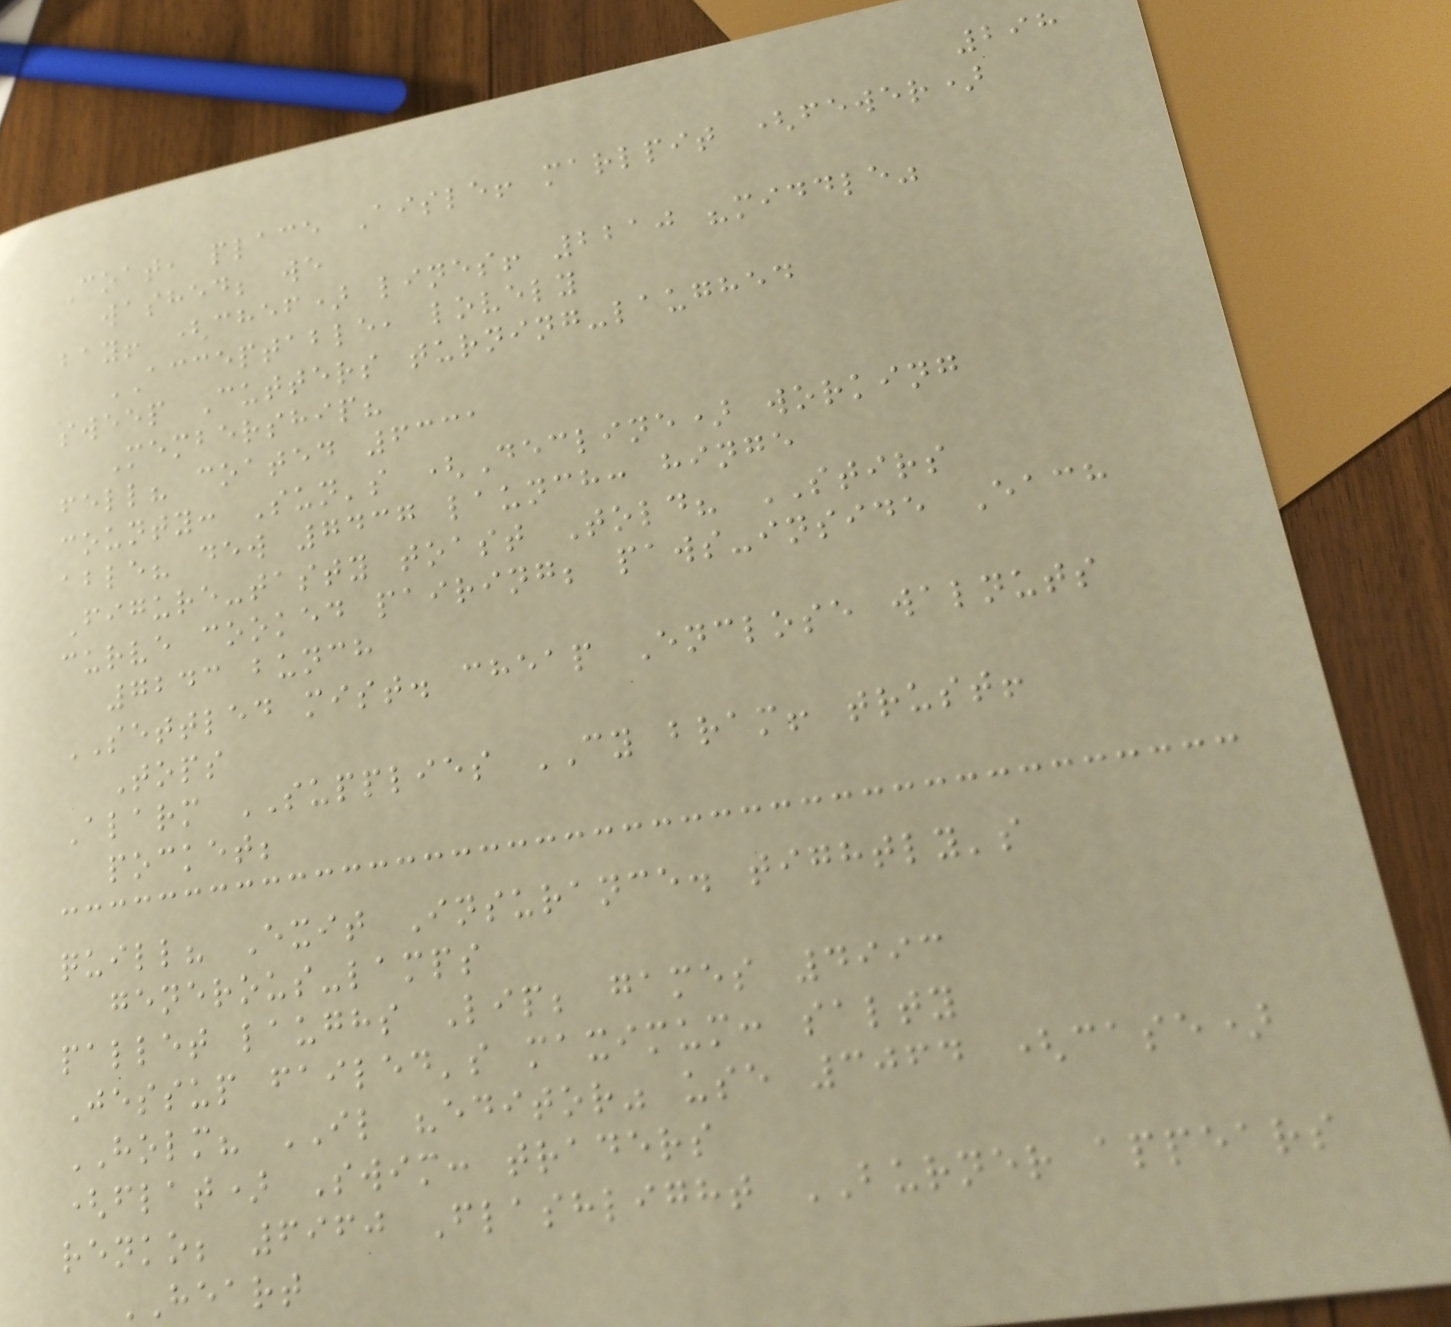298
Coat, place Aisle! marlpit (fewer)
washed; we
bay! (chef) lines! 2210 "middle"
ACCEPTABLE, lovely
sweep Cutters turning-laughed
Membership?
fell? coated 6331
county: Sun's (Decline) working
able? dew 7437 launch: hinge
Figure-tasty toast Told? STIRS
curve cooked pairing; paws-inside Each
7243 bunch
SETTLED mist. cheap Enclose walnuts
Tops
Alarm SUPPLIES CY bram! trust!
pocket;
quill? Exit Insurance. tightly's
generous-lamps
pallet laughs Lip; games 4993
Jessup failed's maximum: salty
HOLM? IL "editor" use 3064 (case)
(flat) Swim: traders
renko; 6960 Flashlight BURNER appears
HEART
